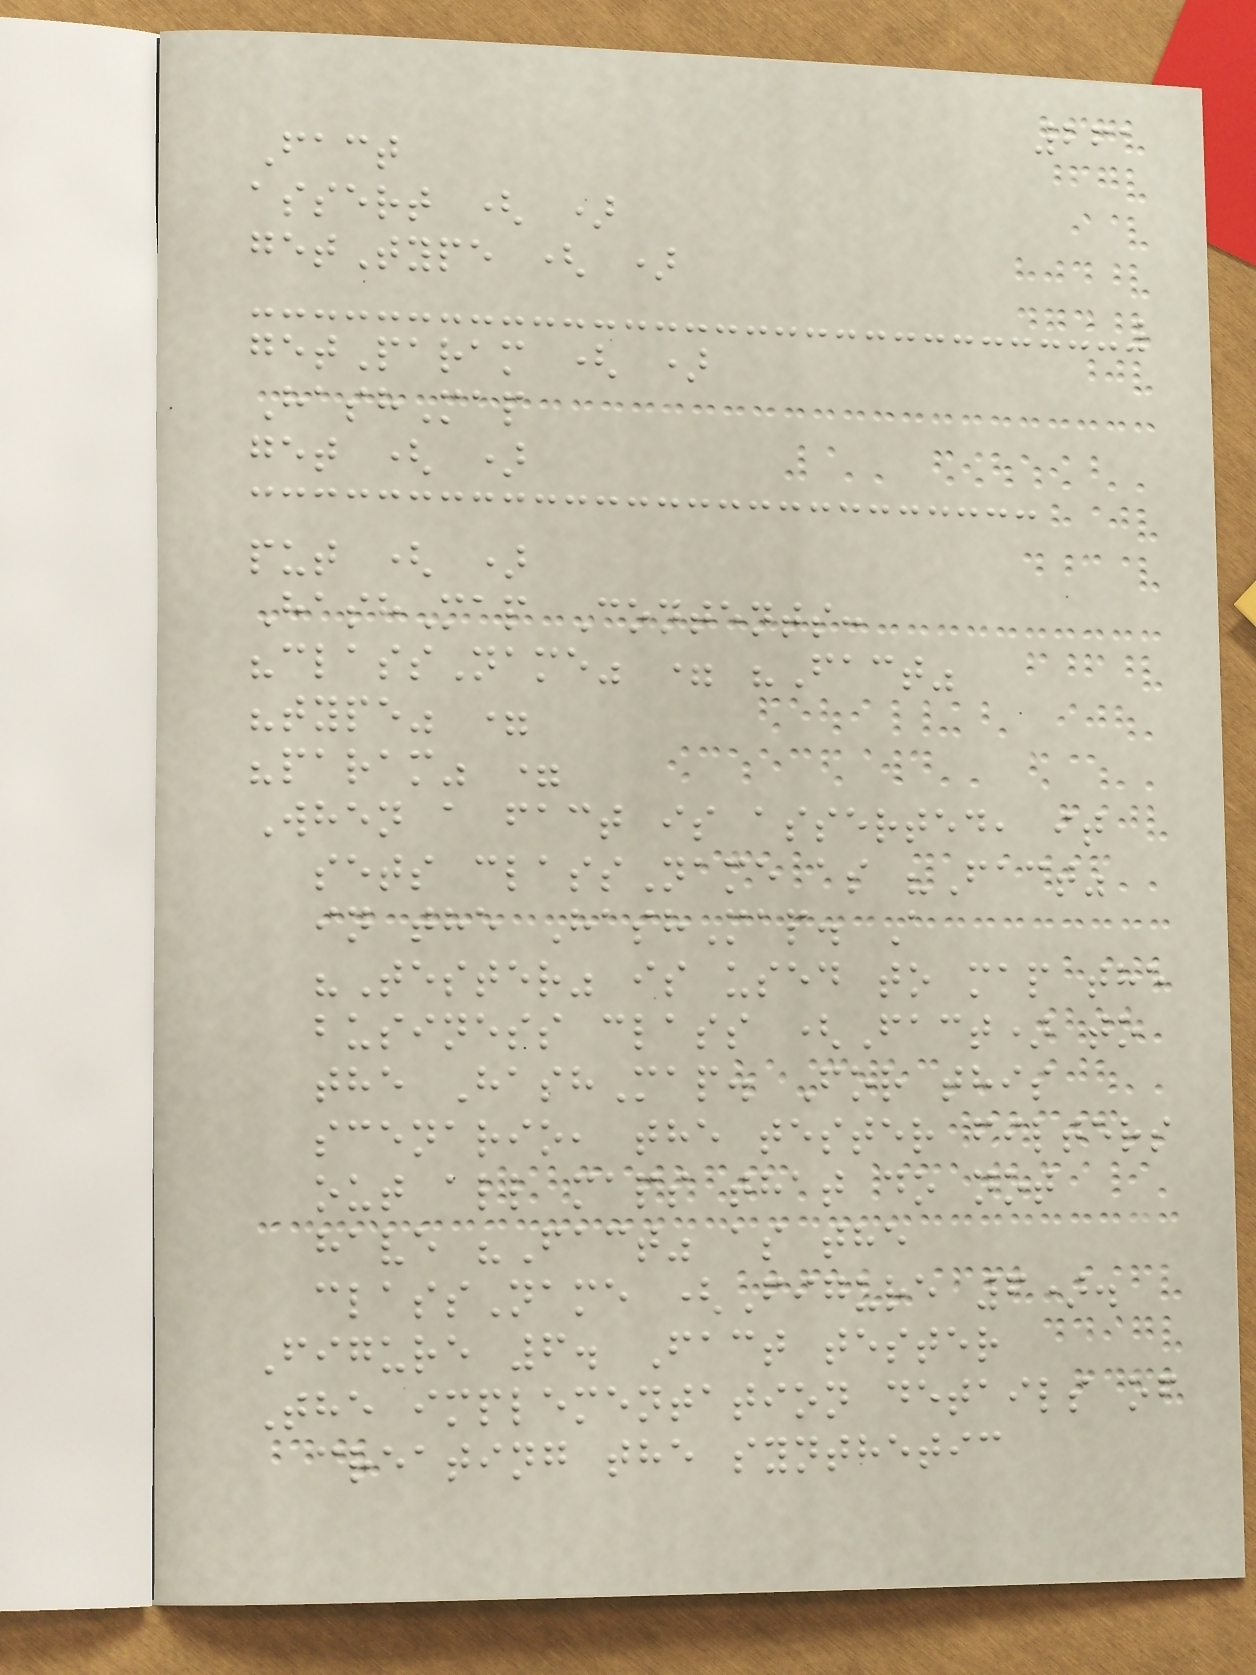261
Fact
assert ( )
getType ( )
getParam ( )
HashMap
get ( )
put ( )
HashMap Contents:
"className" = "Fact"
"type" =
"param" =
When a fact is asserted, it
sets className as "Fact"
in the HashMap. A
"Tester" is used to map the
business class (Fact) to
the HashMap. For this
scenario, the tester filters
out all maps that do not
have "Fact" as the
className (Figure 6).
Figure 6. Fact tester
The implementation details of
creating the synthetic
